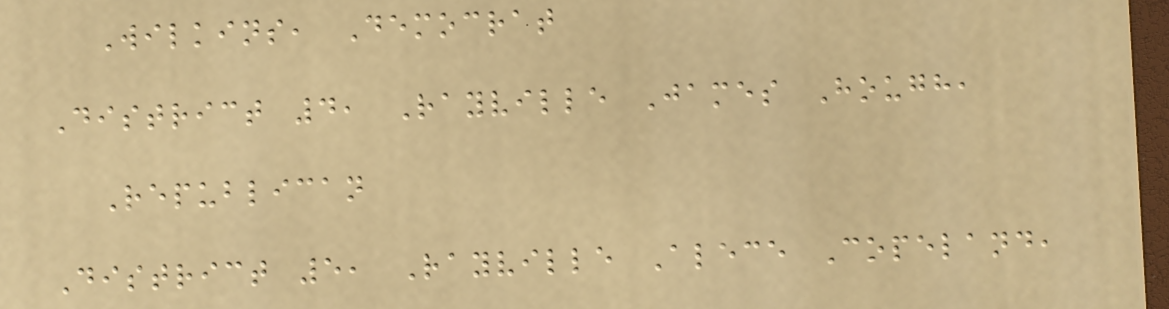Wilkins, Democrat
District 4, Rayville James Hough,
Republican
District 5, Rayville Alece Copeland,
